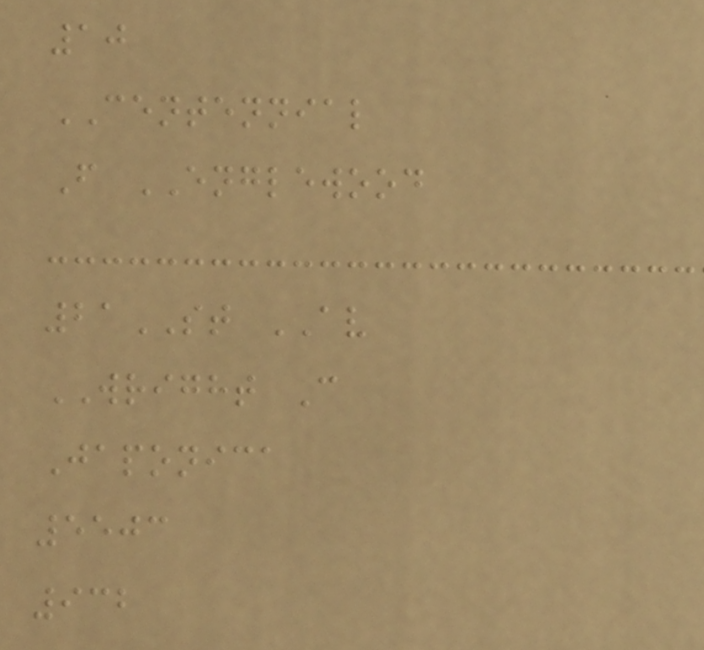10
CENTENNIAL
F ENGLEWOOD
21ST AV
WRIGHT C
Japonica
5503
932
